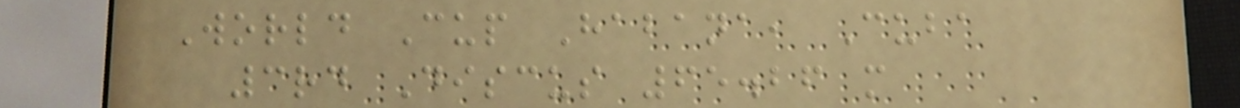World Cup Habana, Cuba
3rd Discus 65.26 m
